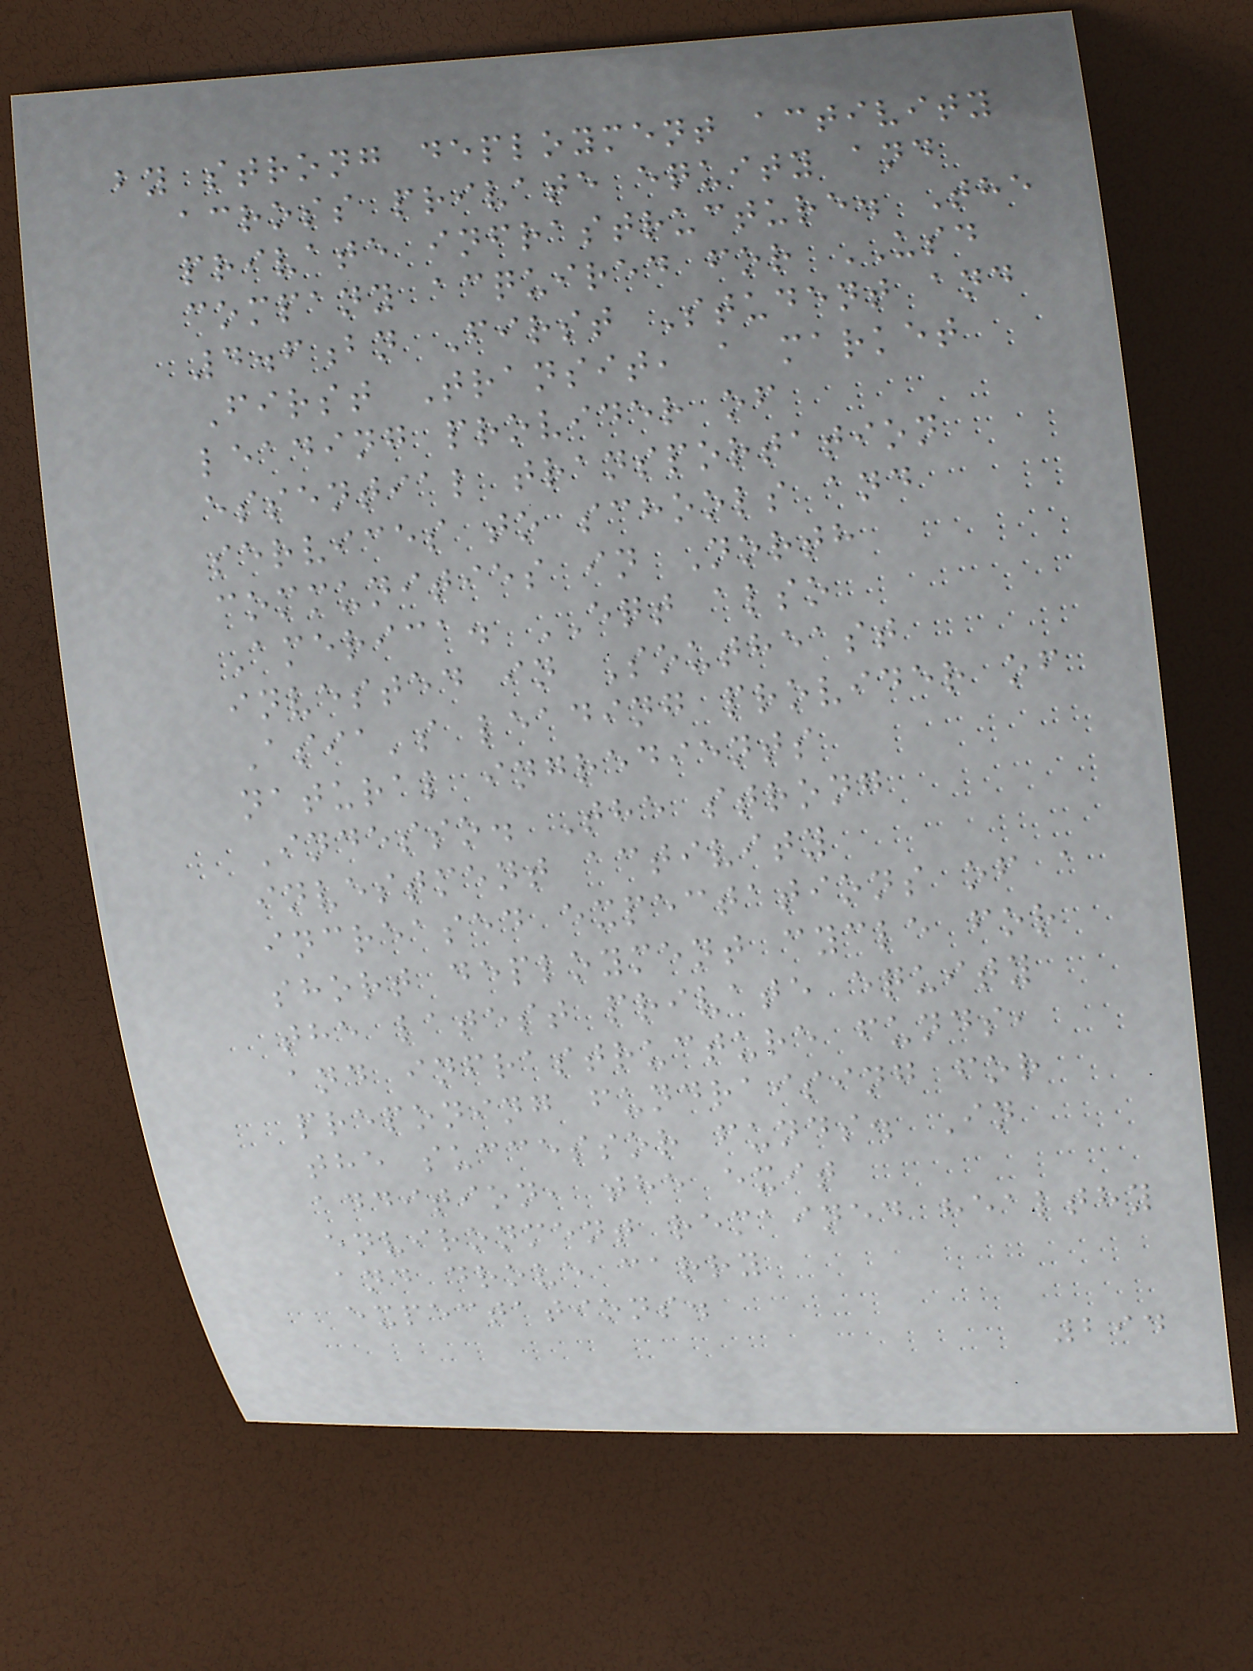by strong deployment activity
across private equity and
private infrastructure. The
company acquired for USD
4.6bn First Student and
First Transit, a market
leading provider of
essential transportation
services to schools and
communities in North
America. EQT also
invested in Southeast
Asia's leading provider of
natural ingredients
Indesso. The strong
investment activity
increased expectations of a
short deployment cycle for
the latest private equity
and infrastructure funds,
preponing fundraising for
the successor funds. In
addition, the exit
environment remained healthy
and drove carry
expectations.
294
